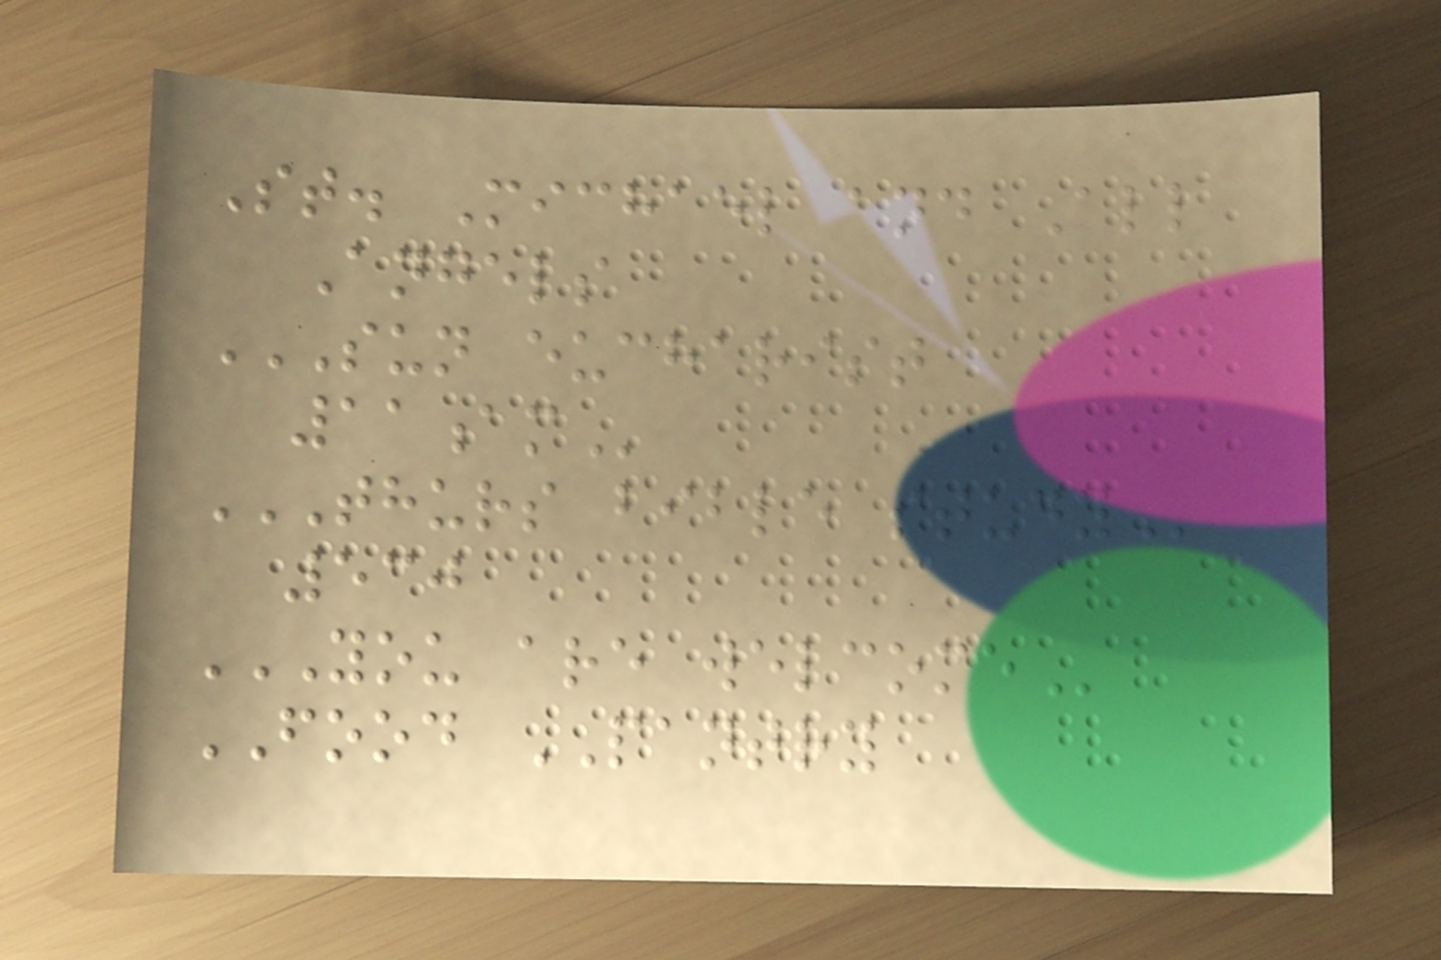St. Michael and All
Angels
SUN EUCHARIST
11AM
THURS BIBLE STUDY
530
YOU ARE WELCOME
FOOD PANTRY
